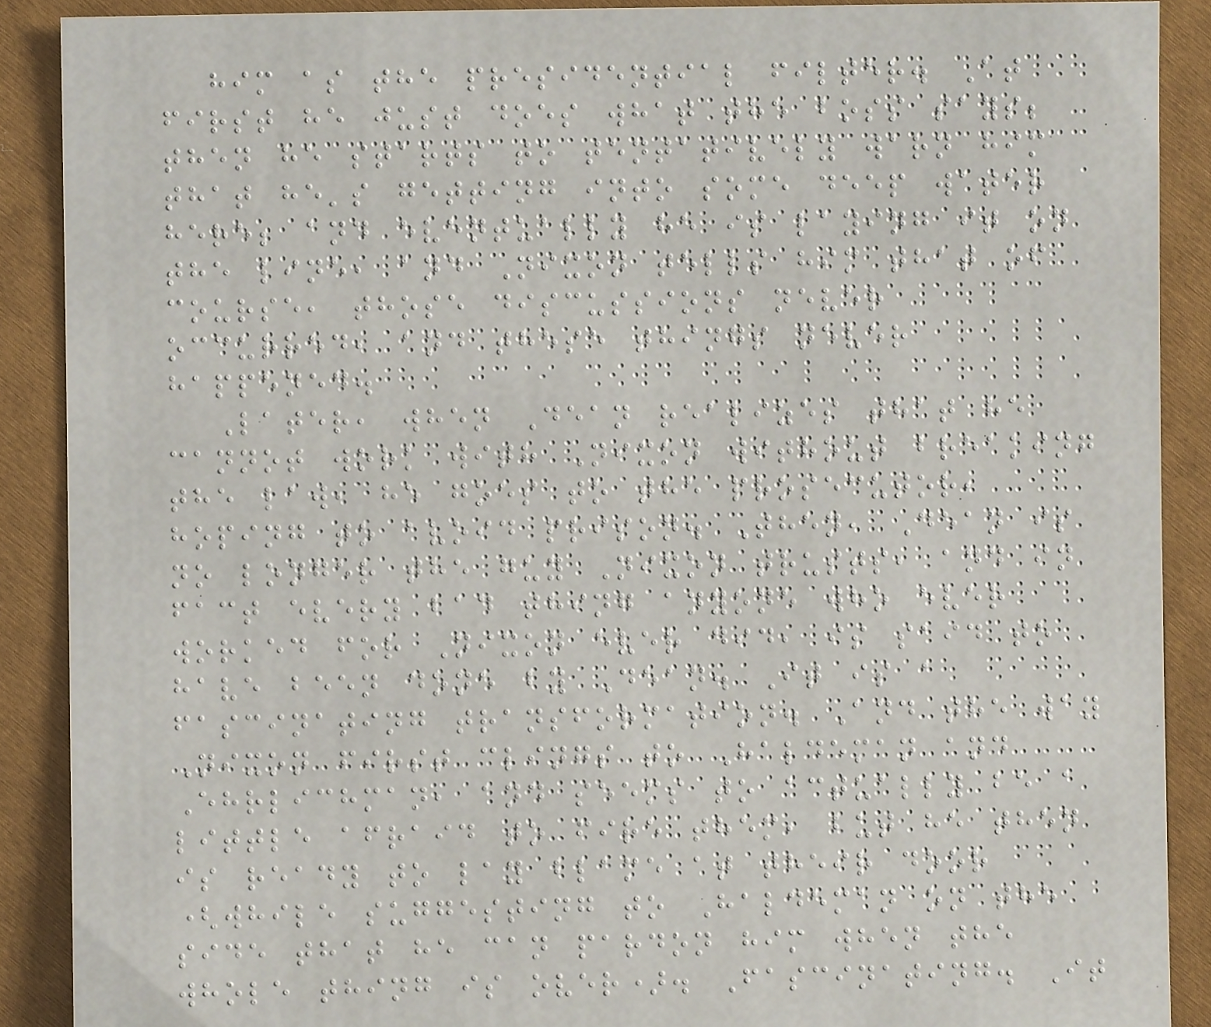him as the presidential filter. At
first he just does what the boss says;
then he starts to tentatively warn him
that he's getting into some deep water
here; and eventually he is laying it on
the line, and Nixon tells him that of
course, those discussions never
occurred, and these things never
happened.
Later, when Dean realizes that he
cannot work with Nixon without breaking
the law, he goes to the prosecutor,
hoping to avoid prison. Then, Dean is
no longer the guy Nixon trusts, and in
fact every bad thing anyone who ever
worked for Nixon ever did, is said to
have been done by Dean. It is a
fascinating transformation. And the way
Nixon first clings to Haldeman and
Ehrlichman, and seems to actually be a
little afraid to fire them, but he then
is ready to lay blame at their door
(while suggesting to Haldeman on the
side that he can pardon him when the
whole thing is over). Fascinating. It
